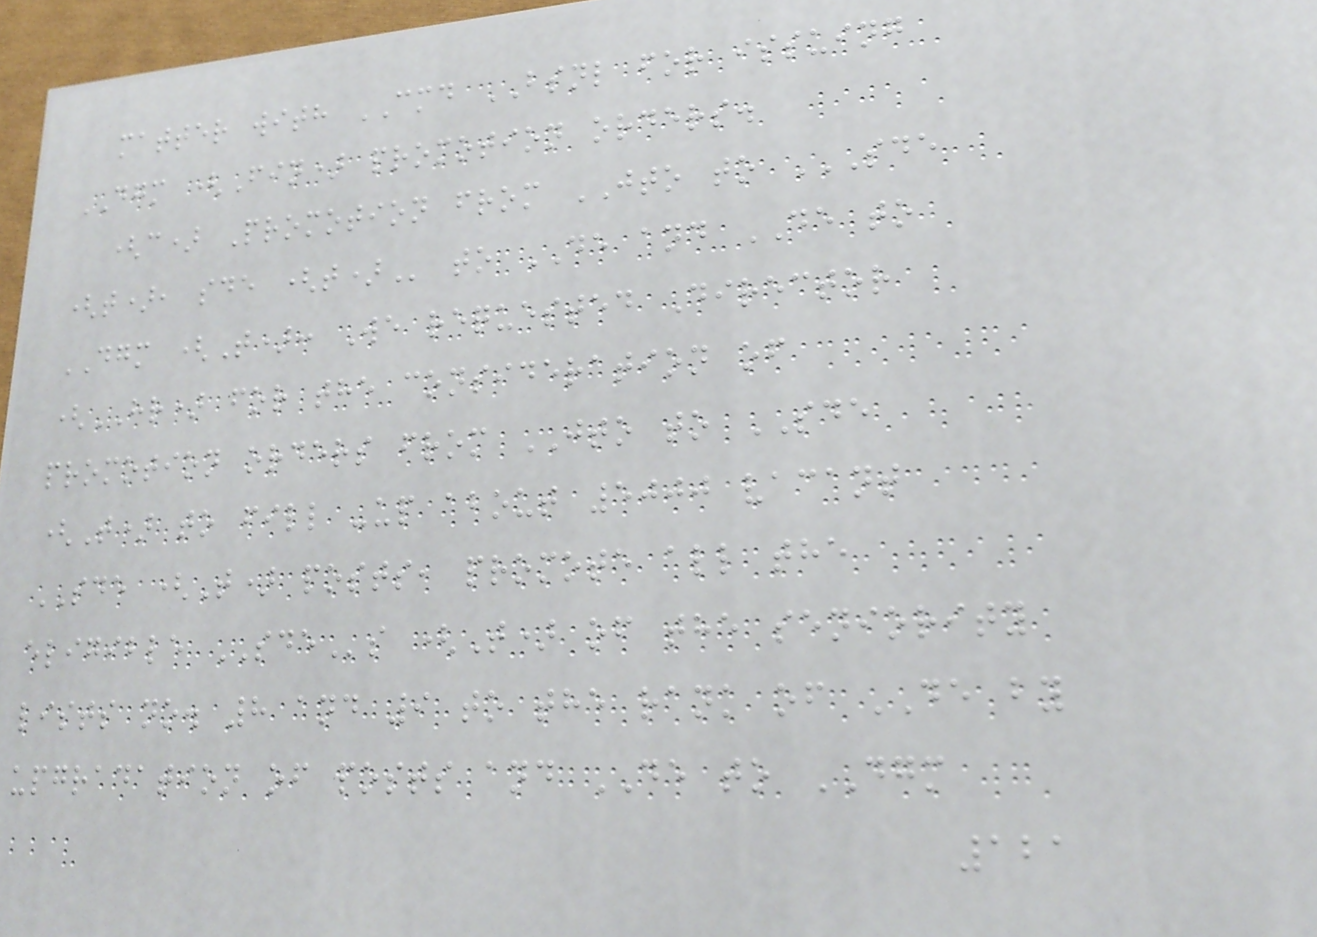matter with CMD BSNL for issuing
DGM (Fin) promotion orders.
(c) Promotion from JTO to SDE
(T), SDE (T) to DE and DE to
DGM (T): We requested Director
(HR) for the consideration of
promotion orders from JTO to SDE
(T) to fill -up about 5000 vacant
SDE (T) posts, promote all the
eligible SDEs (T) of the seniority
lists no. 8 and 9 to the rank of DE by
upgradation of posts and DE to DGM
121
